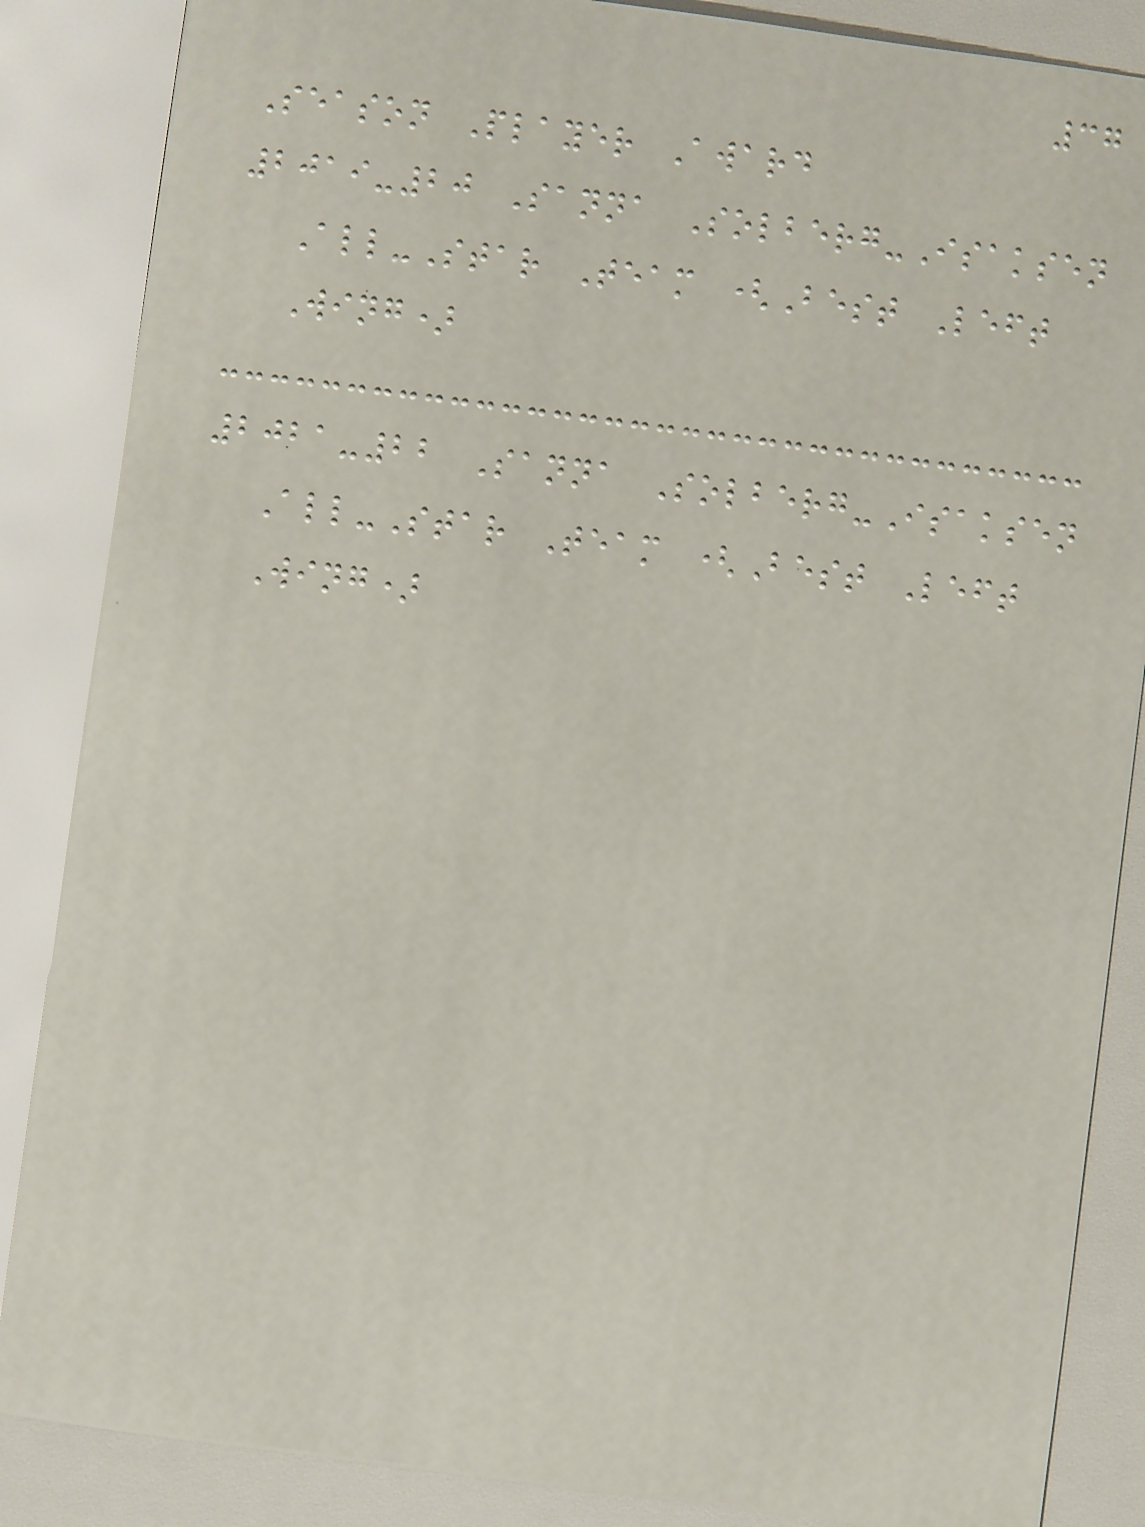37
Season Player Award
2019-20 Sanna Solberg-Isaksen
All-Star Team (Best Left
Wing)
2021-22 Sanna Solberg-Isaksen
All-Star Team (Best Left
Wing)
